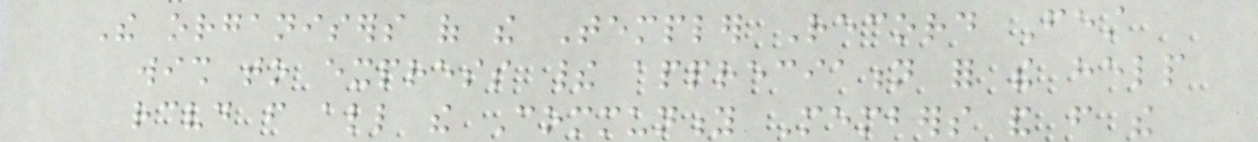The organisers of the Templer Record Fest
wish to express their appreciation for the help
received from all the Community Members and from the
